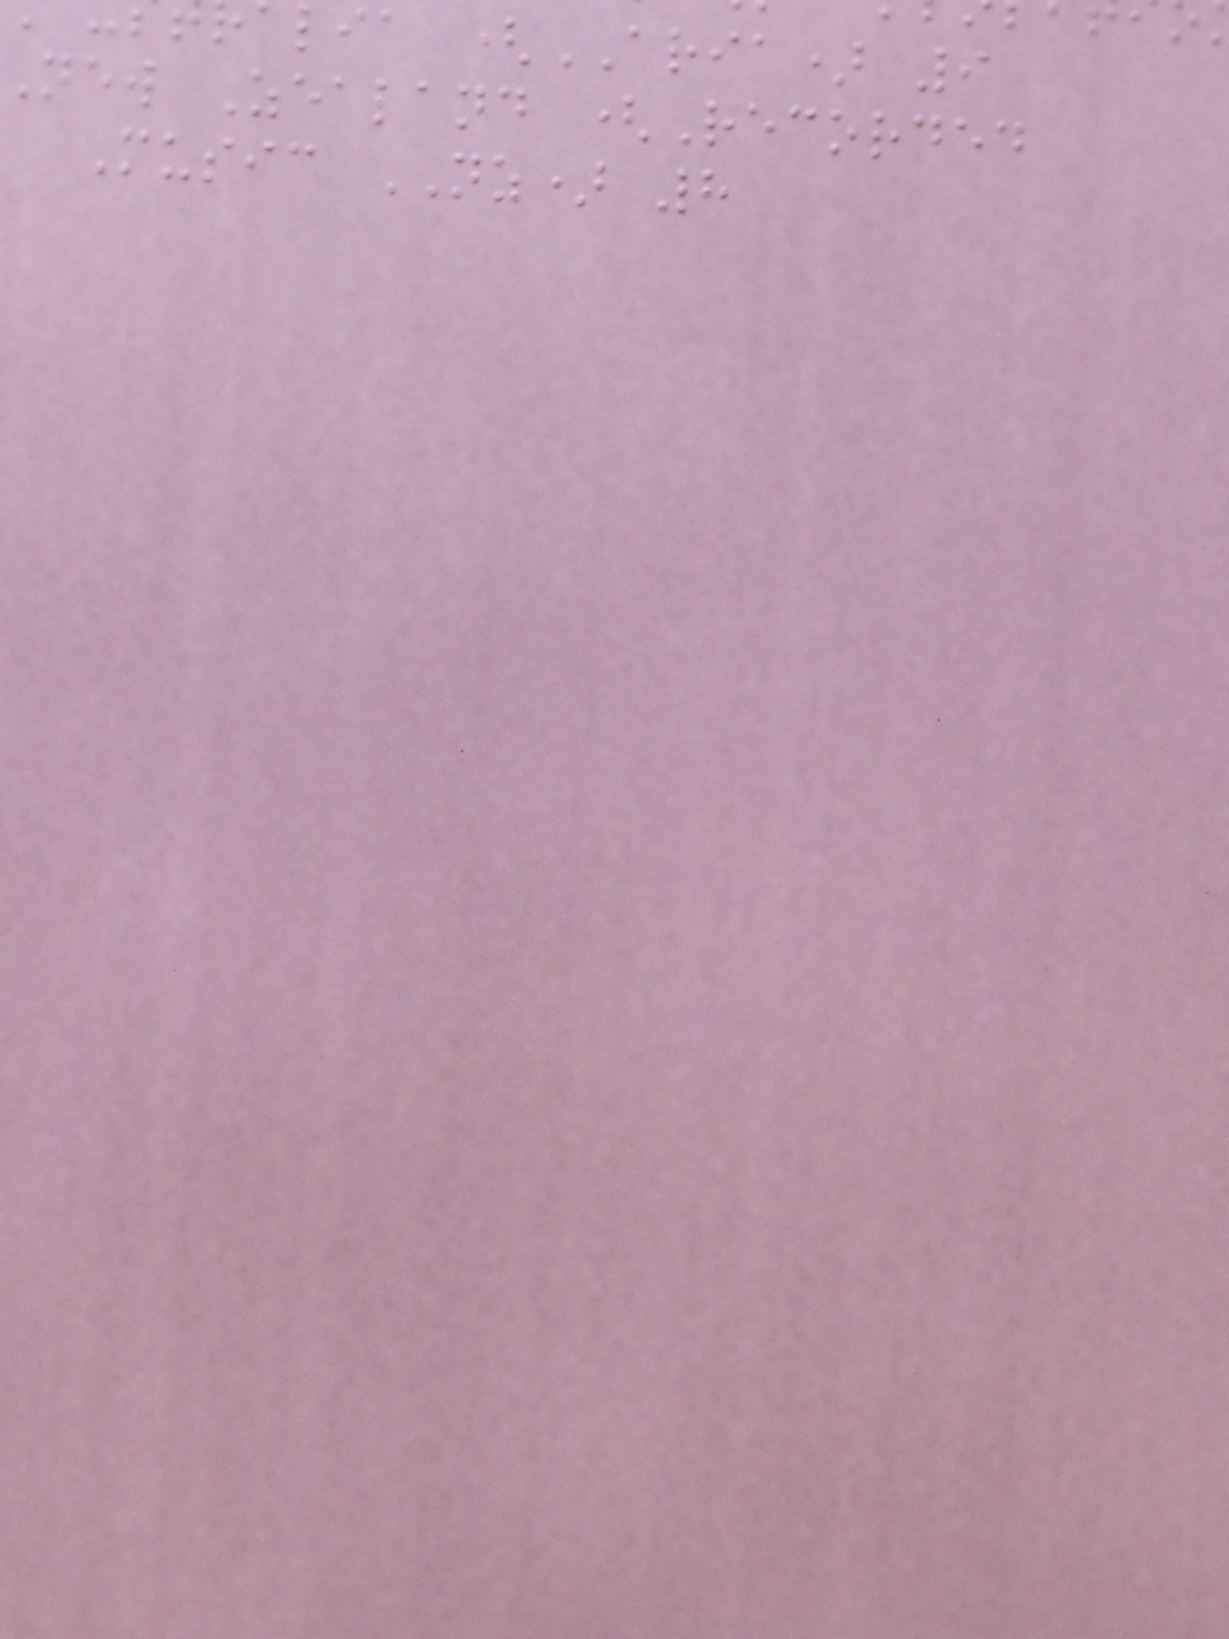lia (ARIA) 9
new Zealand (Recorded
Music NZ) 8
